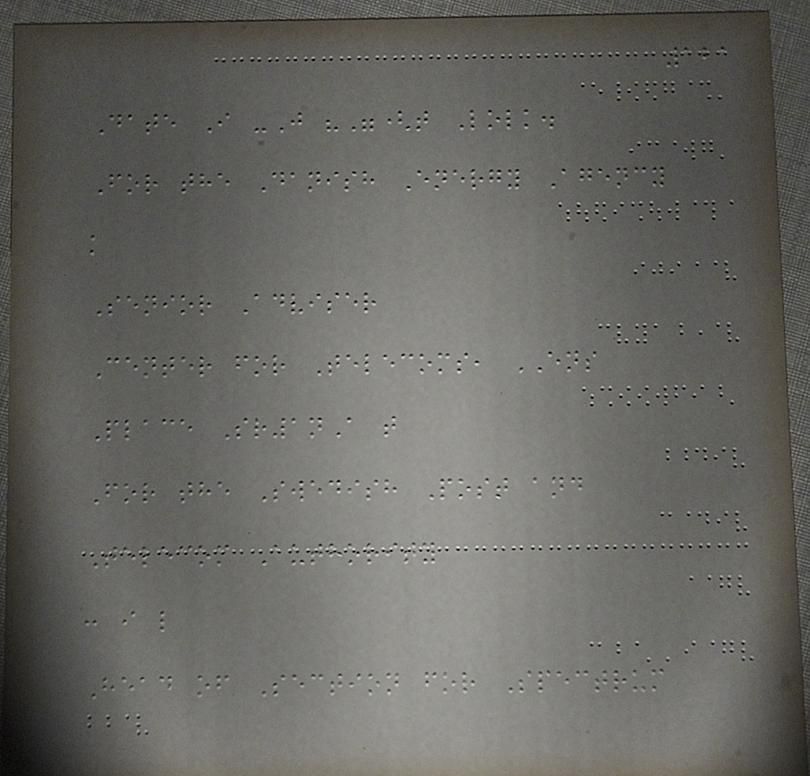121
Date I -J ""(t Lolk.
For the Danish Energy Agency
k
Senior Adviser
Center for Telecoms, ENS
Place Sr1nA t
For the Swedish Post and
Telecom Authority
: i l
Head of Section for Spectrum
